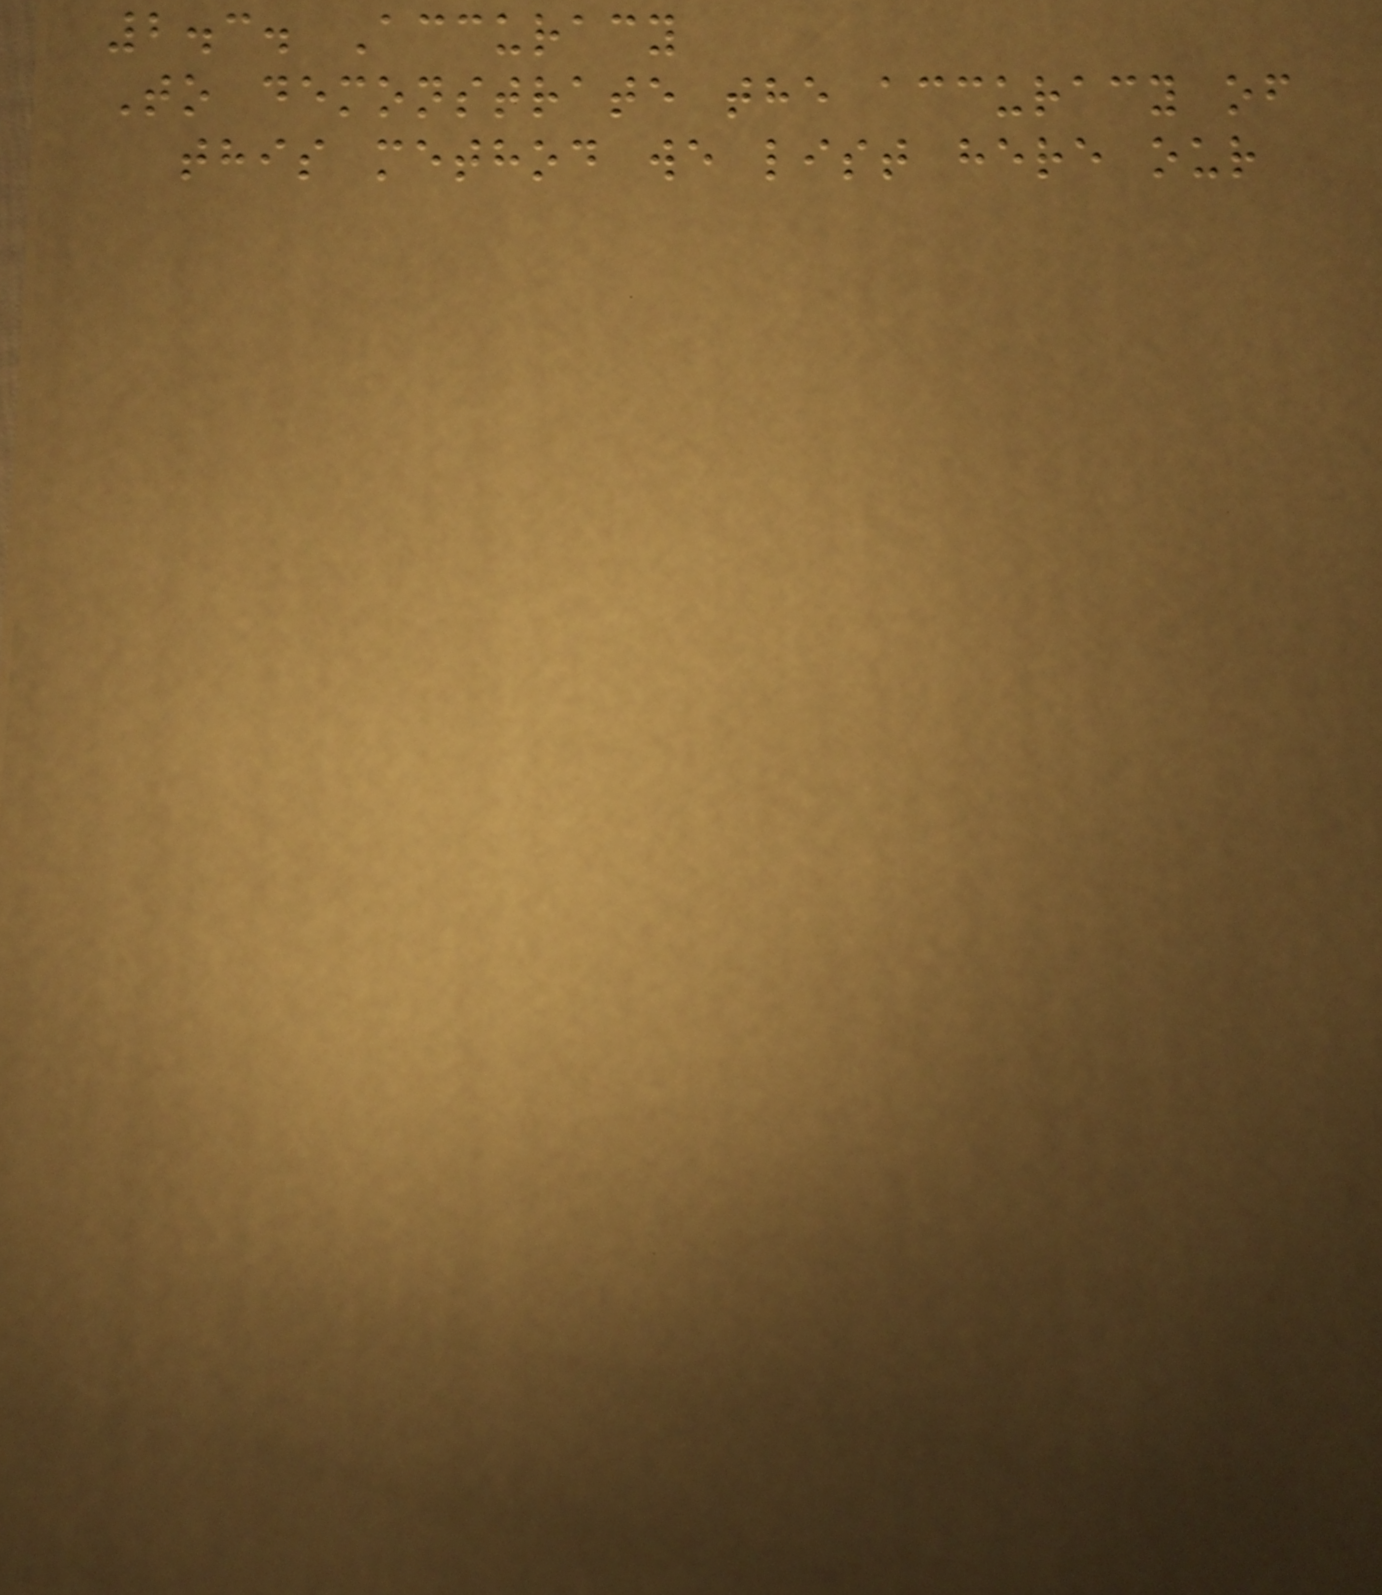2.3. Accuracy
To demonstrate the accuracy of
this method we list here our
